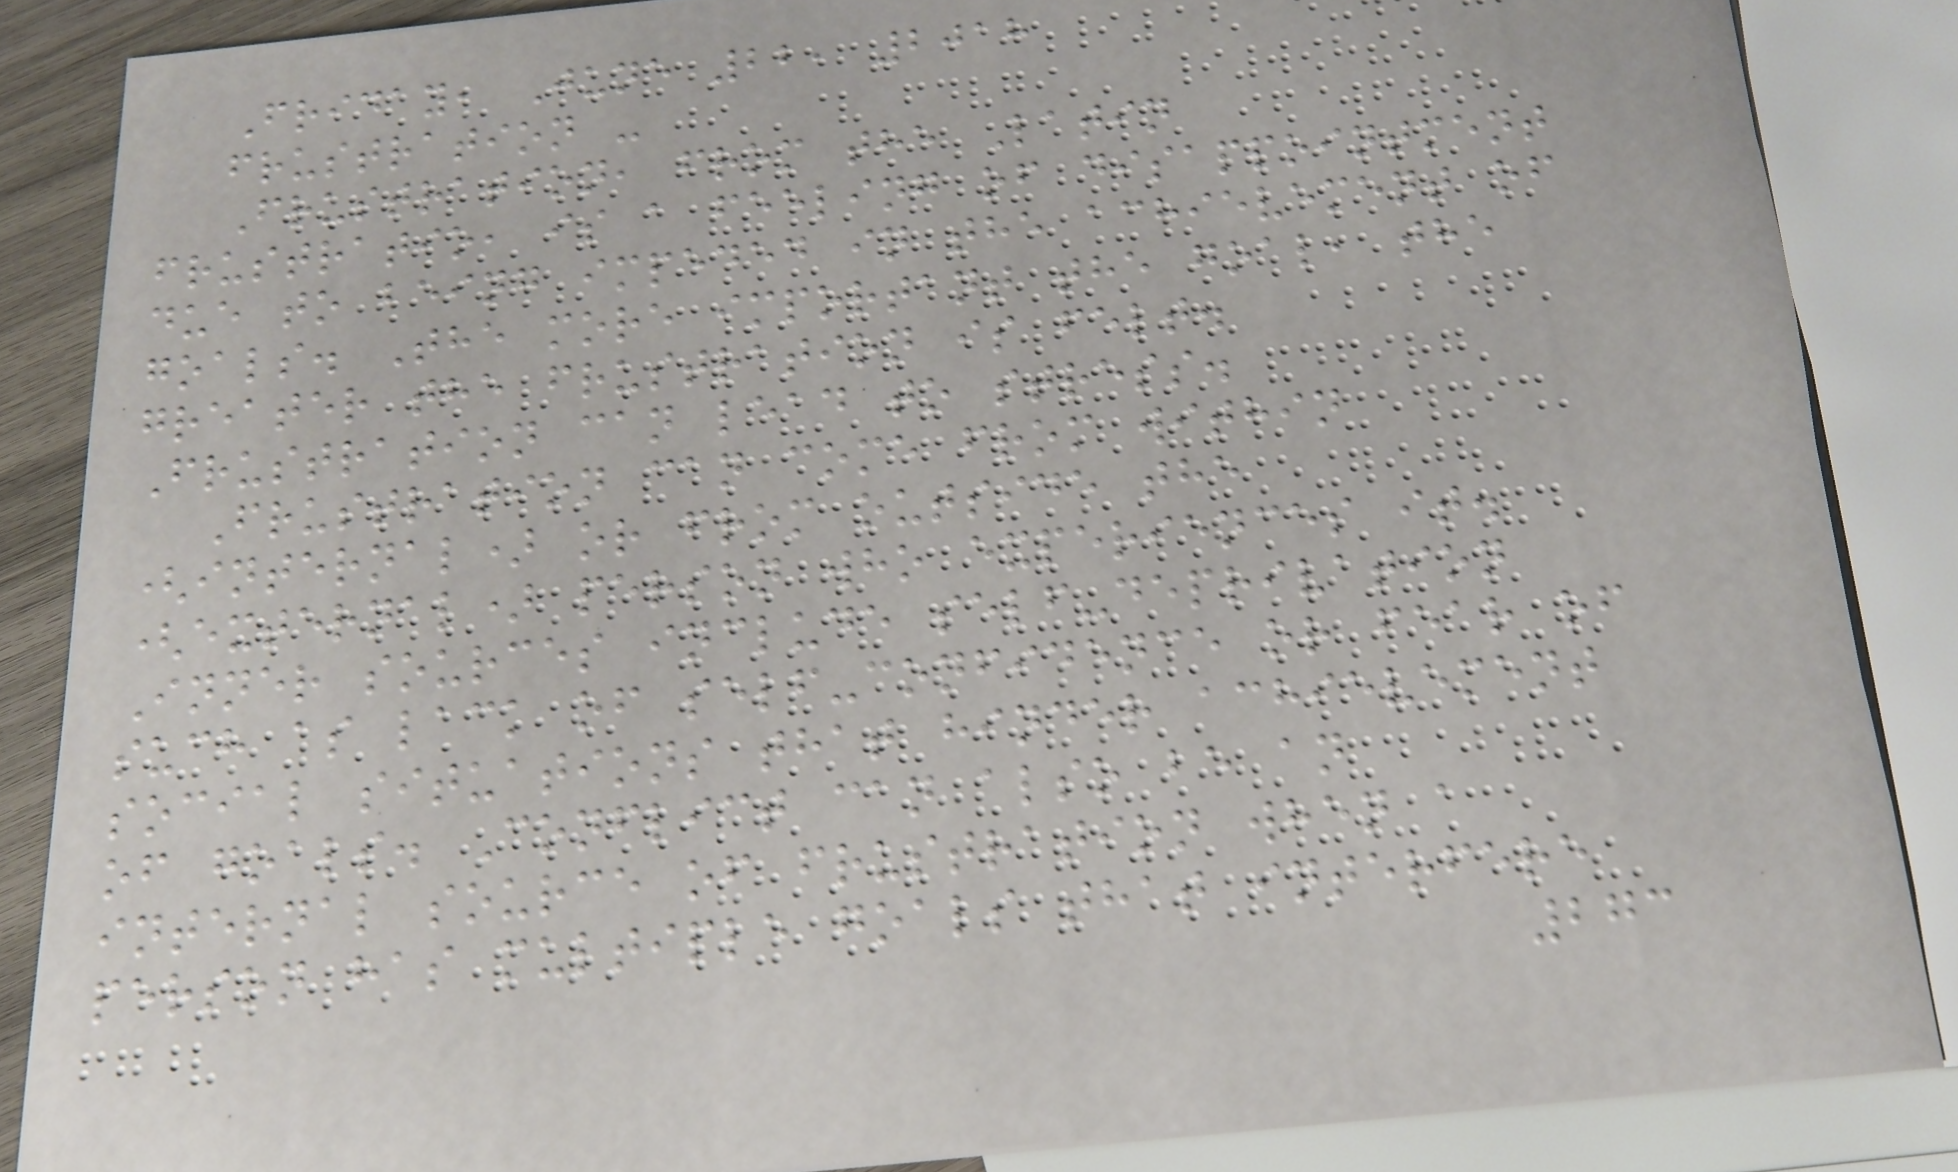Friday, June 22, 2018
frustration -
Frustration, from the Latin
frustratio, is a feeling of disappointment
due to being impeded in the achievement of
goals. The more important the goal, the
greater the frustration is felt.
Frustration can lead to stress.
Frustration can come from within
(internal) or from outside the
(external) person who experiences it.
Inner sources include self-deprivation
such as lack of self-confidence or fear of
social situations that hinder achievement
of goals. Conflict can also be an
internal source of frustration when a
person has multiple goals that interfere
273
